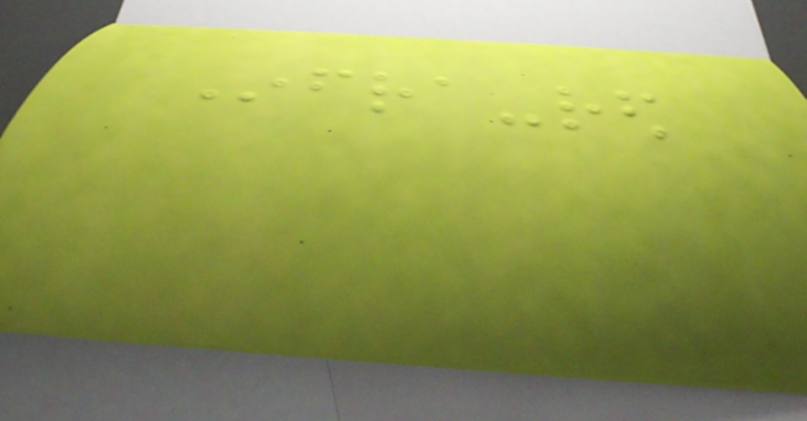Infra-red
